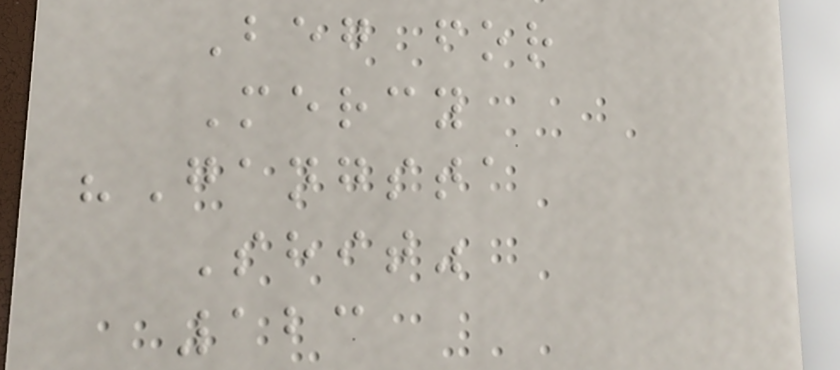Beg for
Mercy
"Gangsta
Shit"
123
